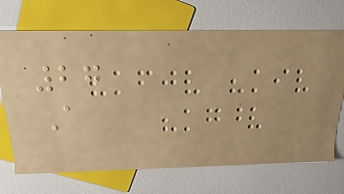27
A
